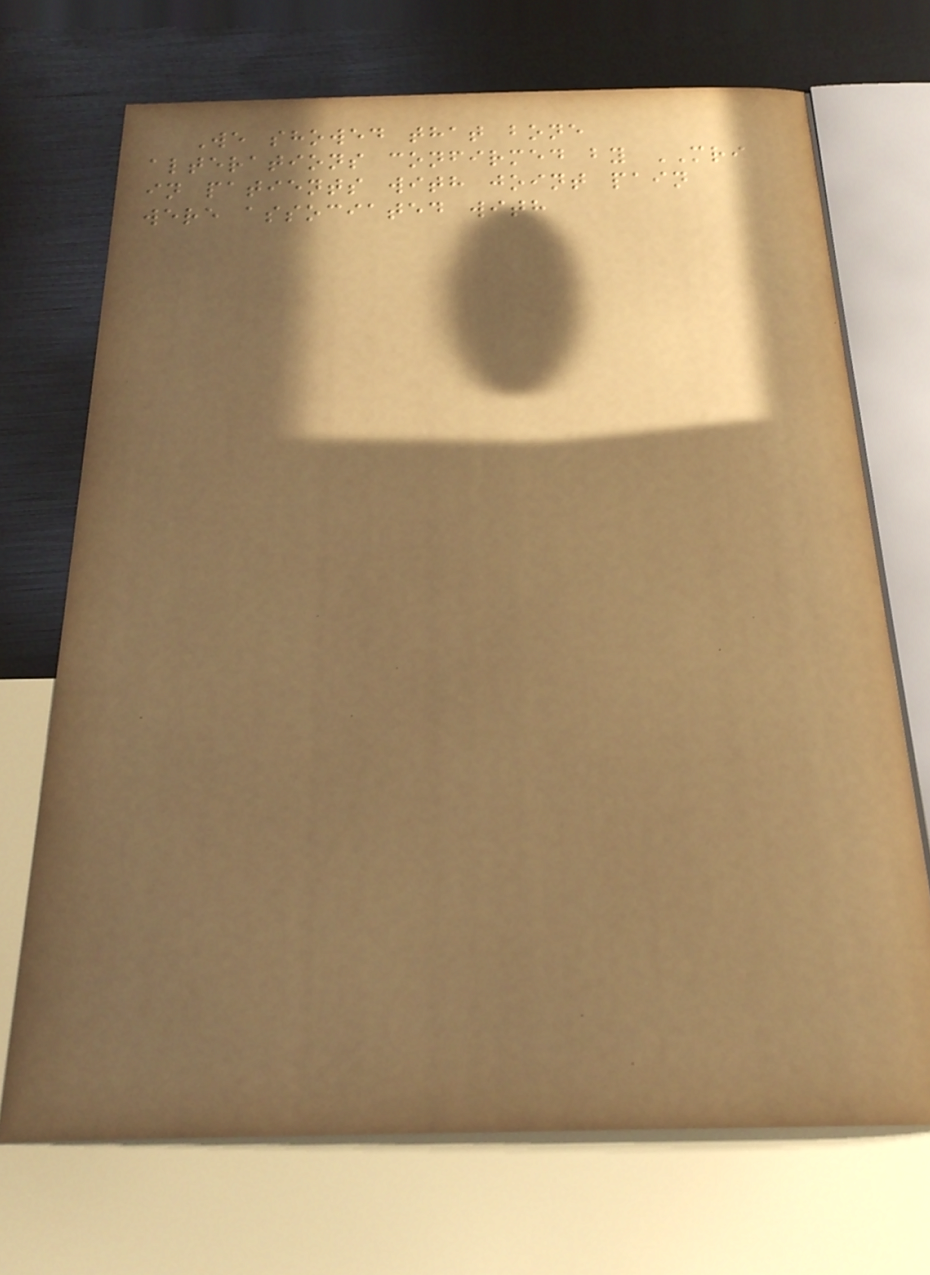We showed that bone
alterations confirmed by MRI
in patients with joint pain
were associated with
